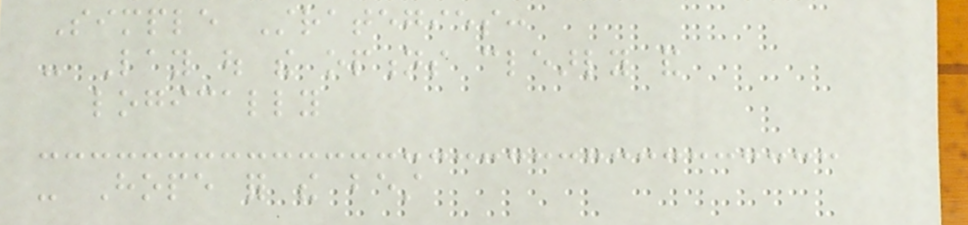Simple Strategies:
- Lay out the options clearly and
logically
- Hope for the best
